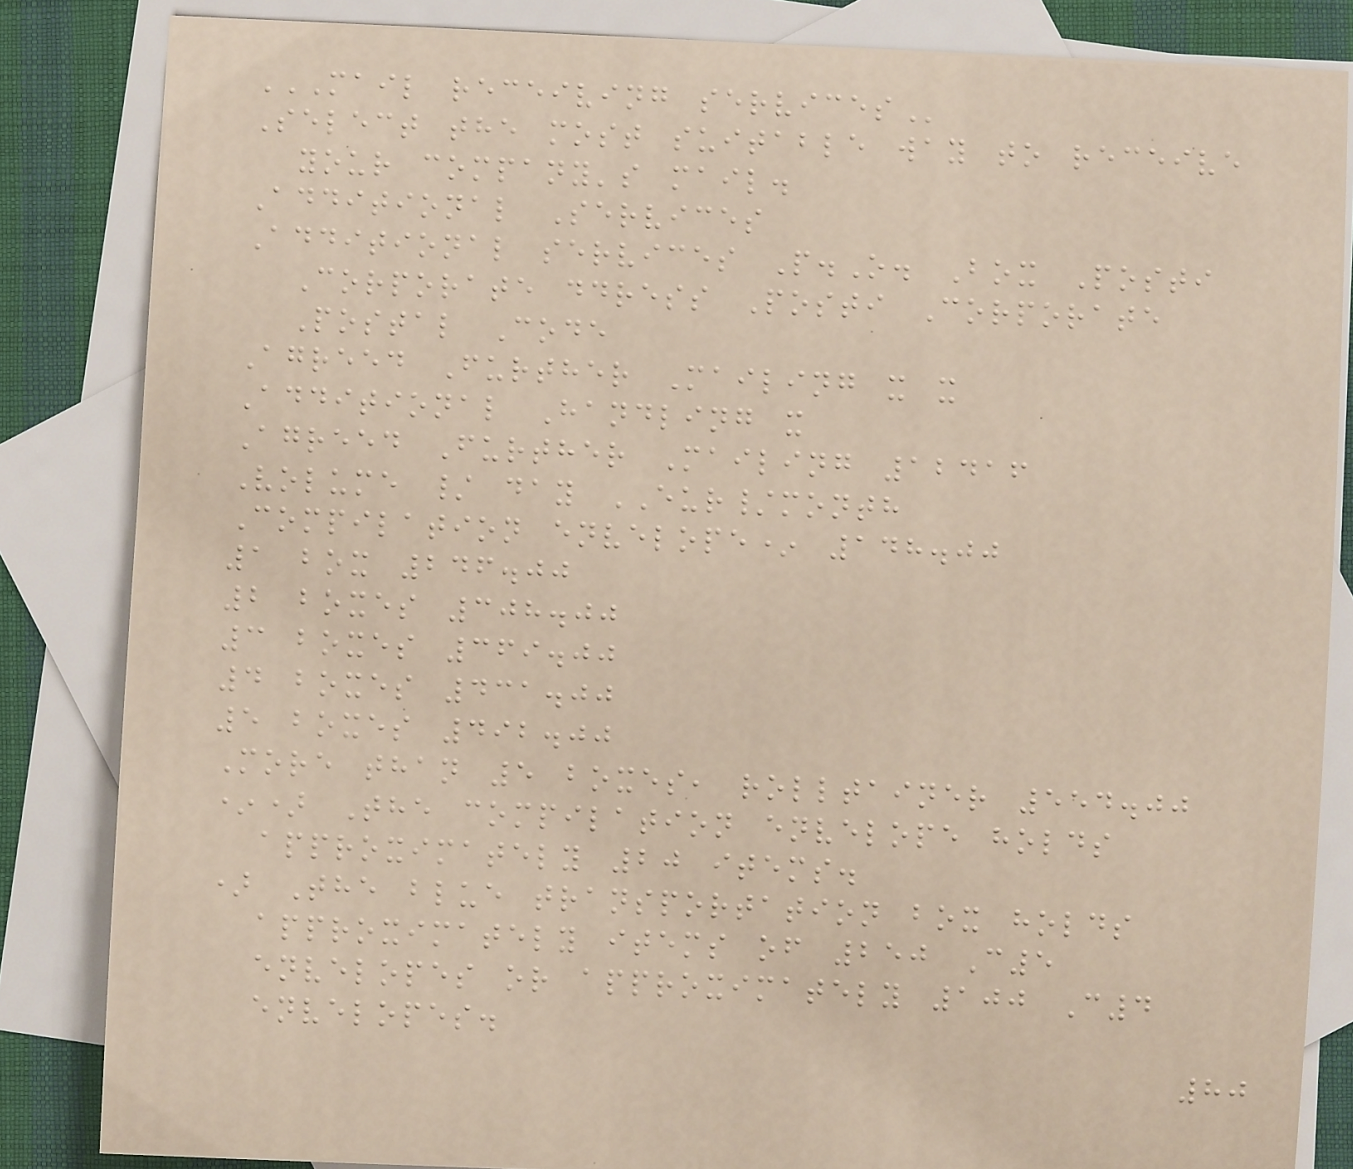MAIL RECEIVING SERVICES
Select the most suitable way to receive
your company's mail.
Additional Services
Additional services P.O. Box Posti
Corporate ddress Posti Corporate
Postal Code
Agreed Further Mailing x x
Additional Handling x
Agreed Further Mailing 12416
Volume / day EUR/month
Compilation envelope* 148.00
1 box 246.00
2 boxes 308.00
3 boxes 369.00
4 boxes 431.00
5 boxes 492.00
More than 5 boxes, rolltainer 554.00
*) The compilation envelope holds
approximately 20 items.
) The blue transportation box holds
approximately items of 250 C5
envelopes or approximately 100 C4
envelopes.
80
